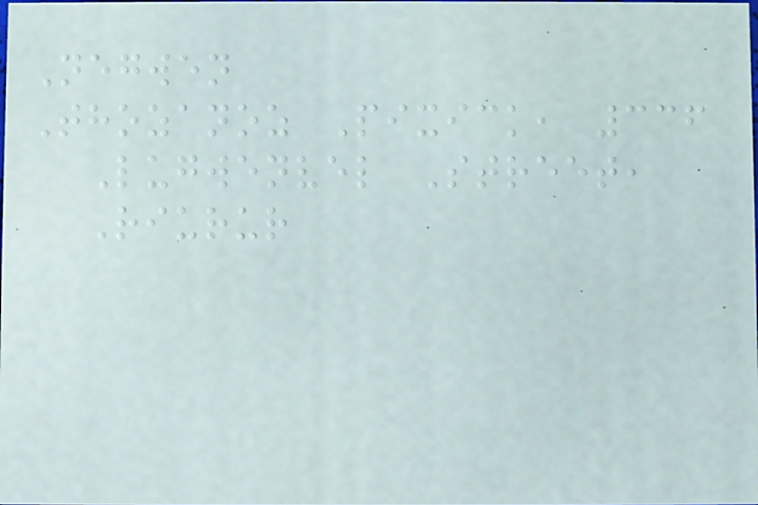Negwen
Thozanoz Pixick, 336
Lugwenvel Street,
Riurur
